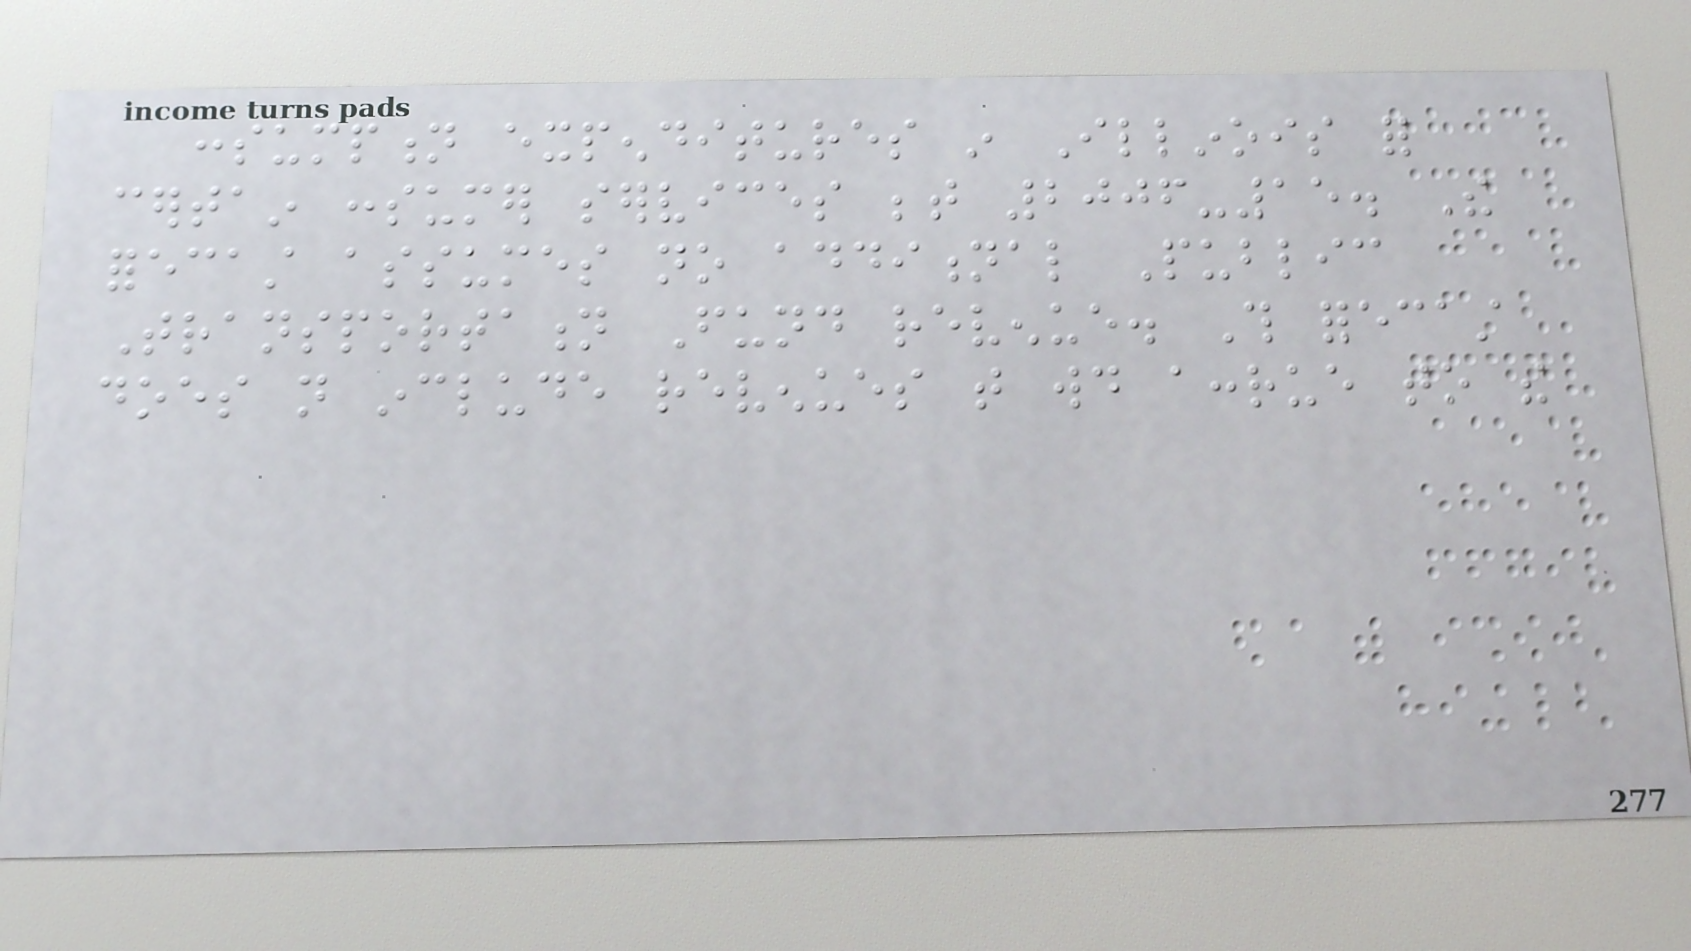consumption expenditures in Illinois for
certain consumer services between 2006-15. The
forecast assumes no additional Public
Transportation Fund revenue. This forecast
does not include revenues that would accrue to the
